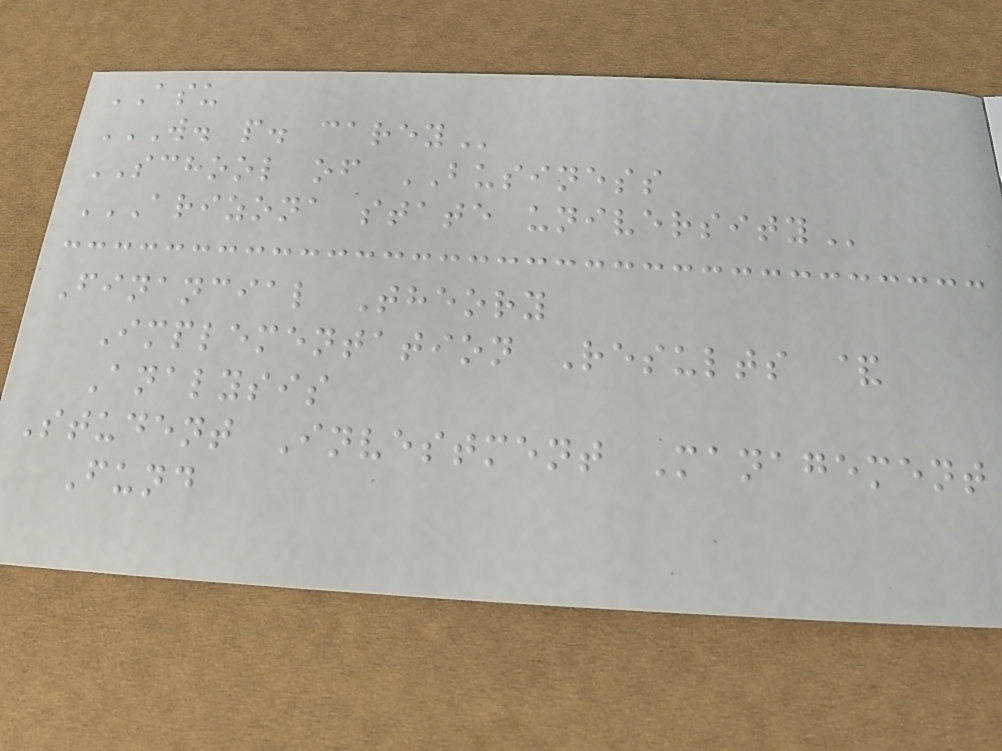ASU
W. P. CAREY
SCHOOL of BUSINESS
ARIZONA STATE UNIVERSITY
Financial Theory
Implementation Results &
Analysis
Student Investment Management
Fund
